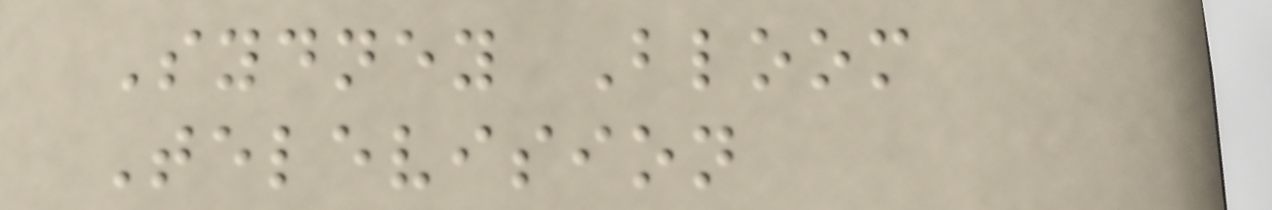Sydney Bloom
Television
